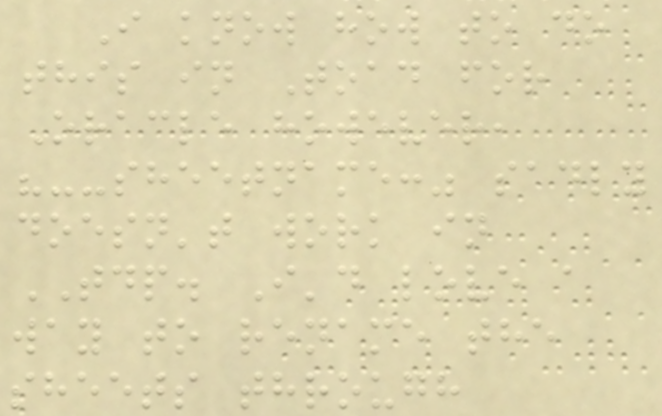I know how to do
this in Toad for
Oracle however,
"--sheetname:" sadly
doesn't work in
TDP. I'd love a
way to rename the
sheets through
